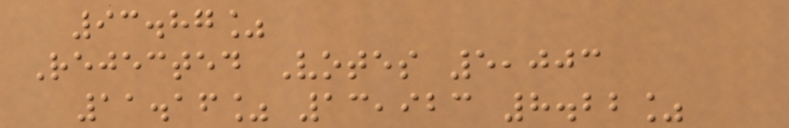93.87%
Rejected Votes 5,003
11.16% 13,923 8.22%
